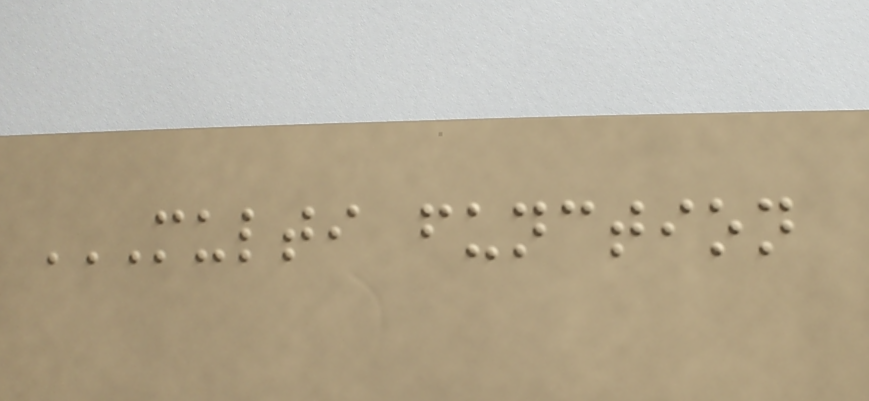MULTI FUNCTION
